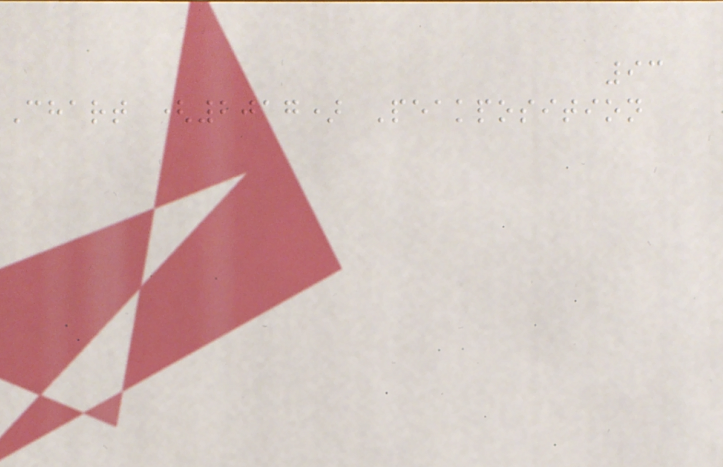93
Chart (2017) Peakposition
